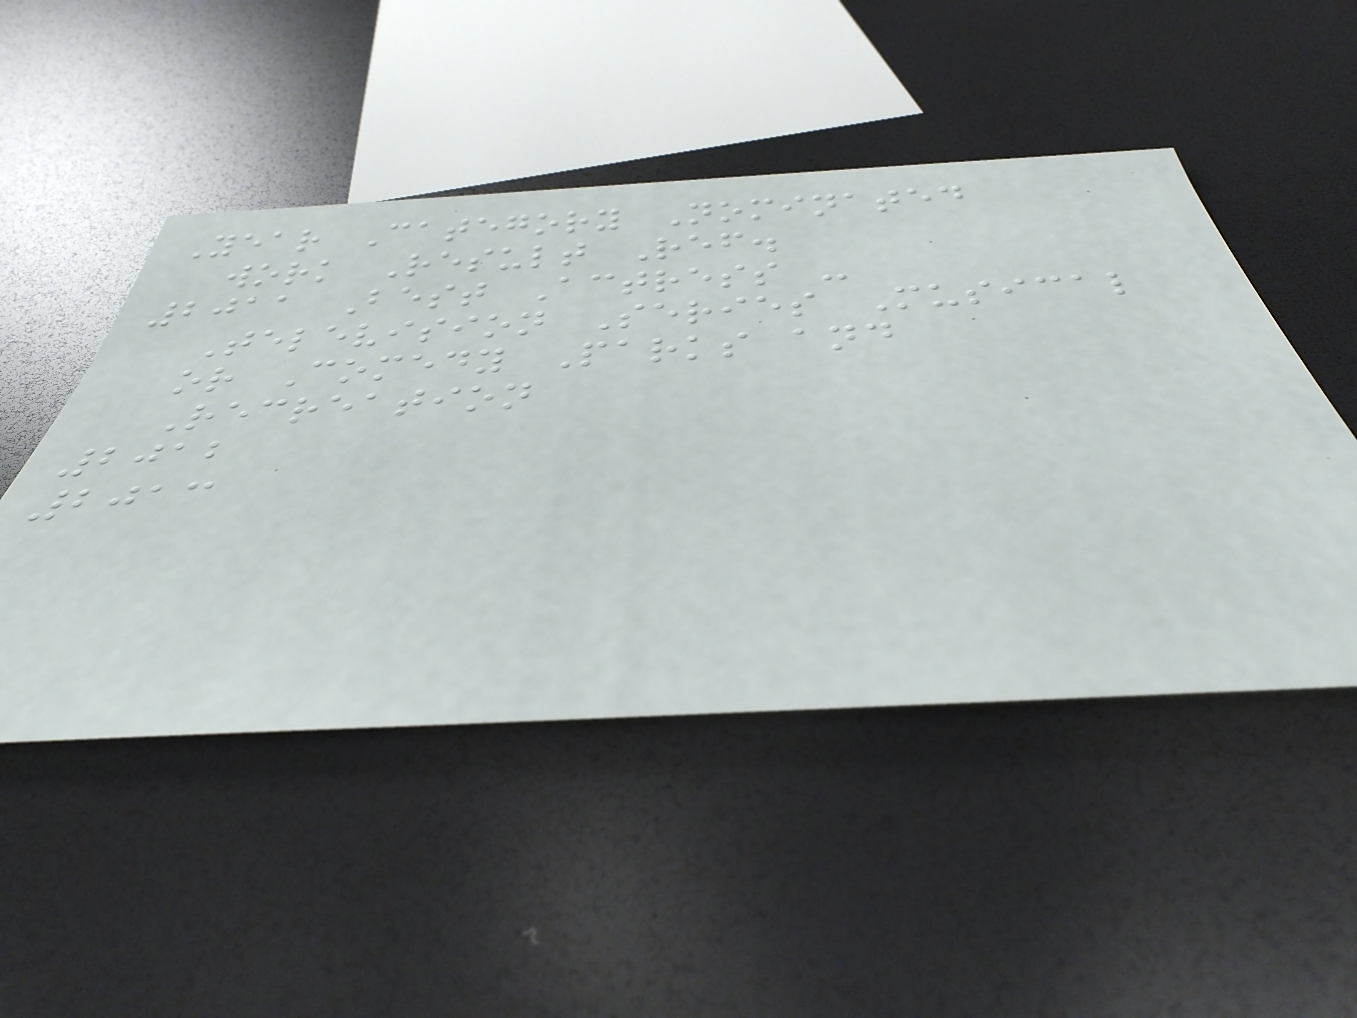Year Category Nominated
work Result Ref.
2011 Best Actress -
Television Series Musical
or Comedy Parks and
Recreation
2012
2013
